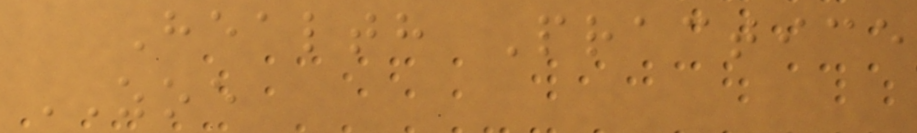Health Practice
ZOE
